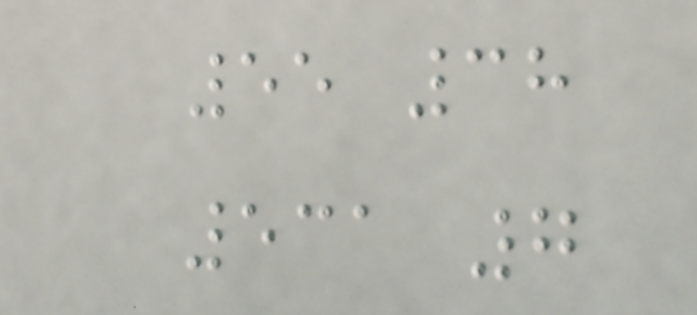55 38
531 7
